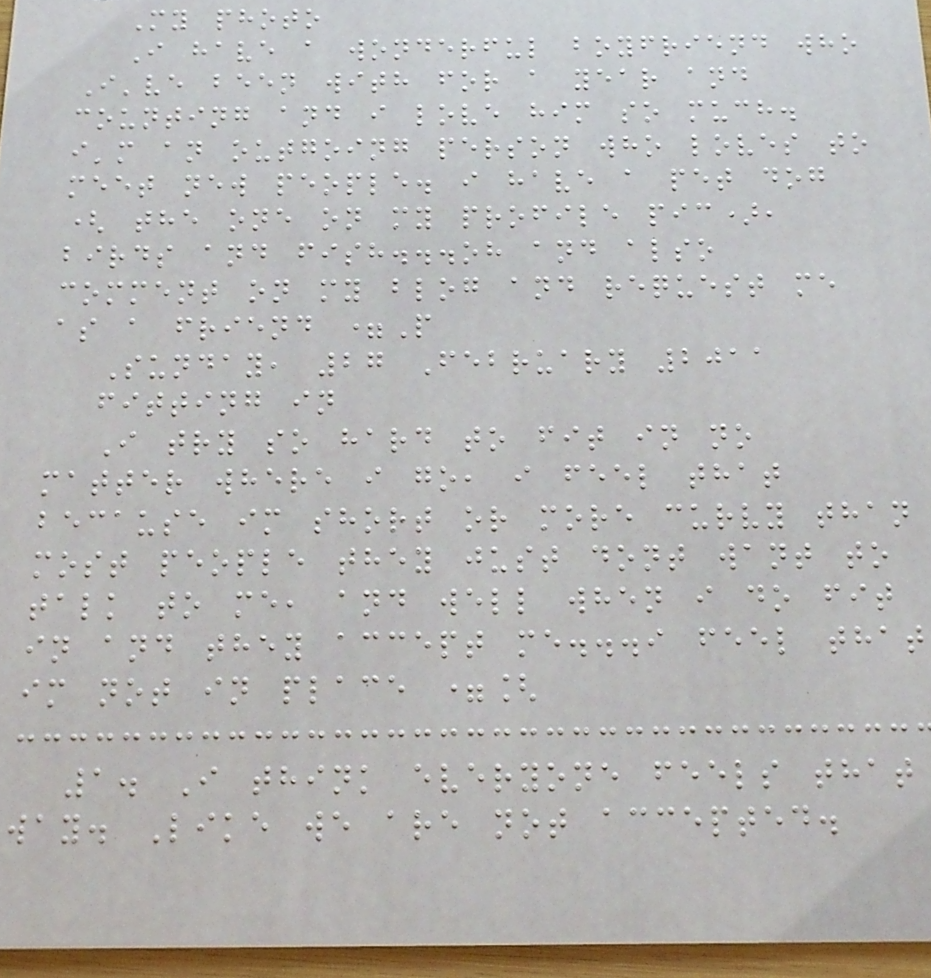My photo
I have a wonderful boyfriend who
I've been with for a year and
counting and i love him so much.
i'm an outgoing person who loves to
meet new people. i have a pet dog
( the one on my profile pic),
birds and fish...oh and also
comment on my blog and request me
as a friend =P
Sunday, 27 February 2011
fitting in
I try so hard to fit in no
matter where i go, i feel that
because im short or more curvy than
most people they just dont want to
talk to me, and well when i do fit
in and they accept me...i feel that
im not in place =[
1. I think everyone feels that
way. Like we are not accepted.
